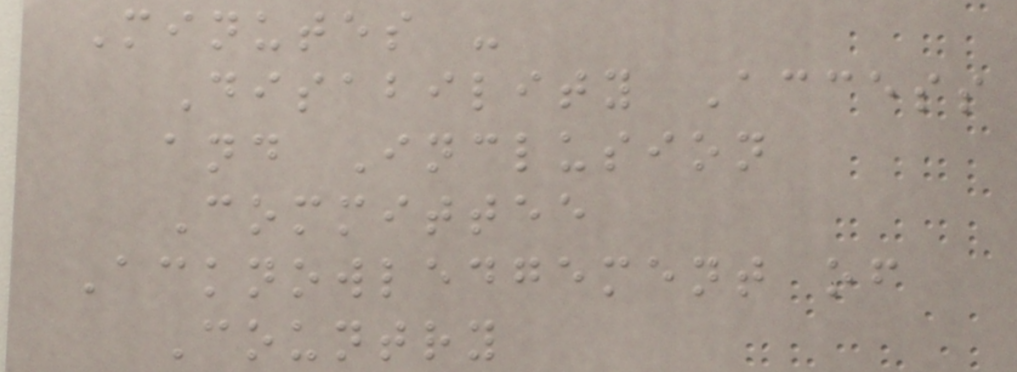Minutes -
Disability Access
and Inclusion
Committee
Acknowledgement of
Country
